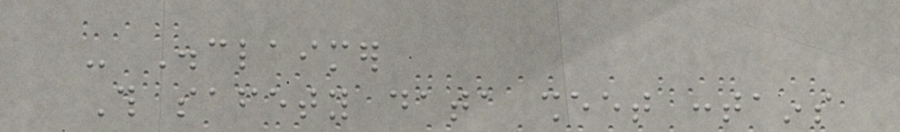- Disclaimer
This safety data sheet contains
